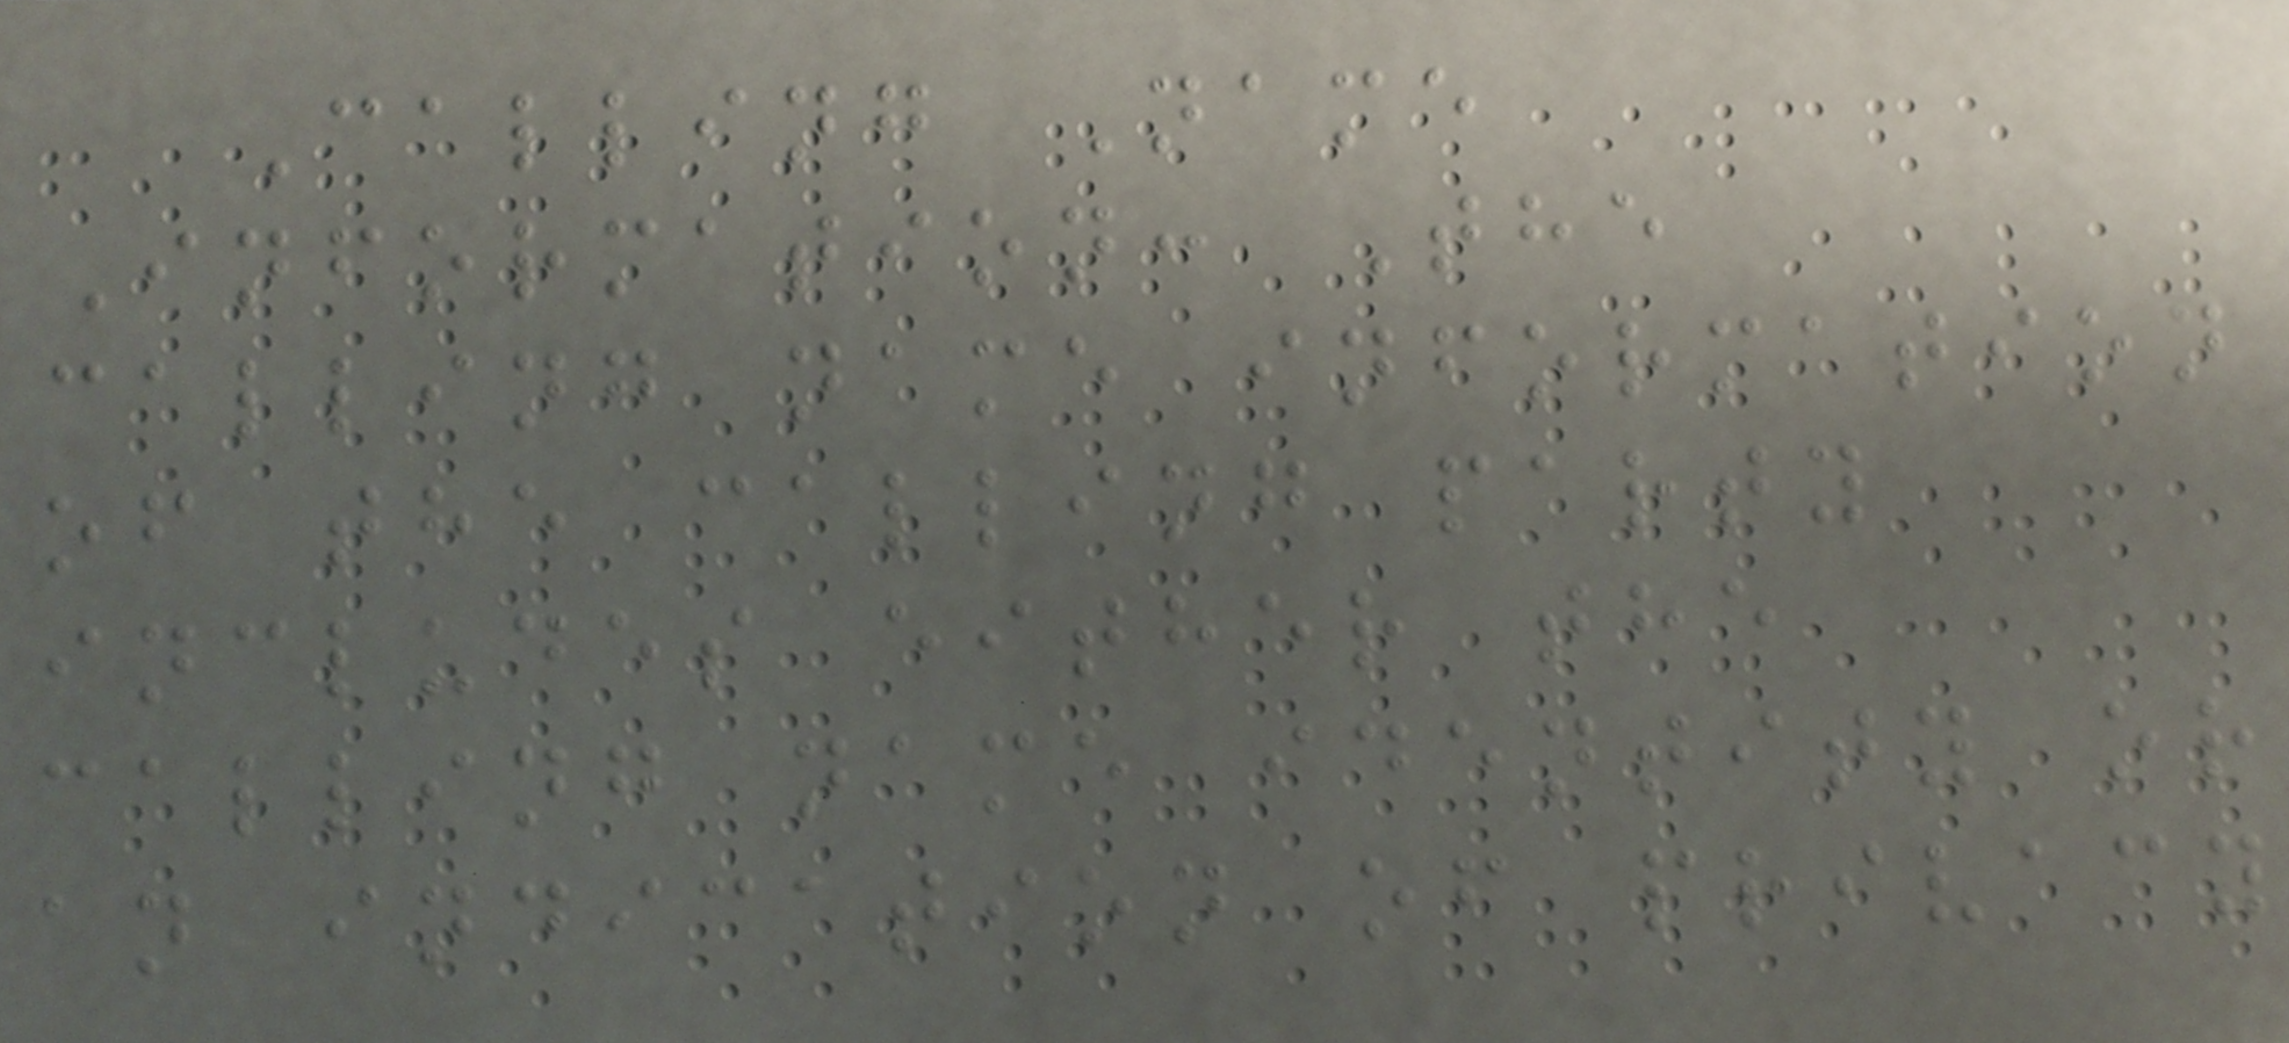Calling Name
Information: The
calling name information
of the calling party
includes either the
calling name identity or
an indication of privacy
